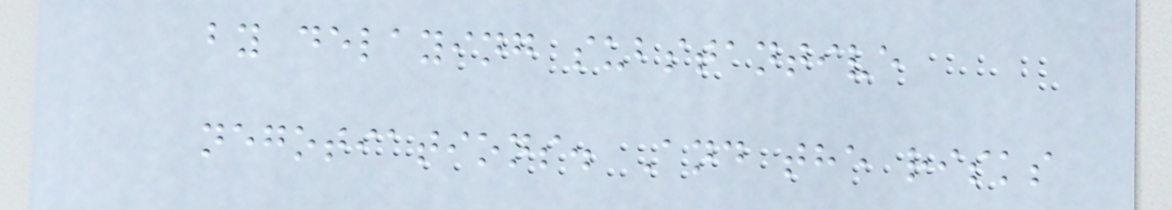by delaying substantive
negotiations. And the risks
